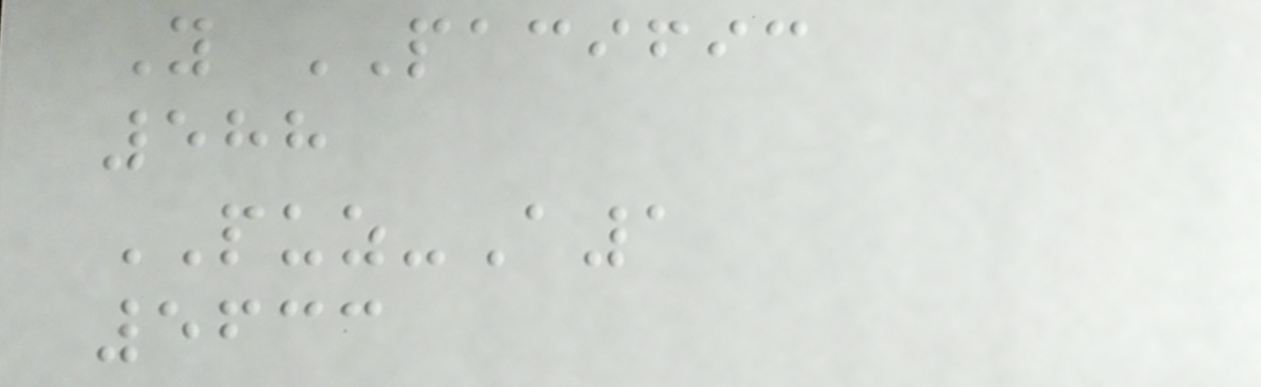Y PACIFIC
588
PUZ-A1
5633
